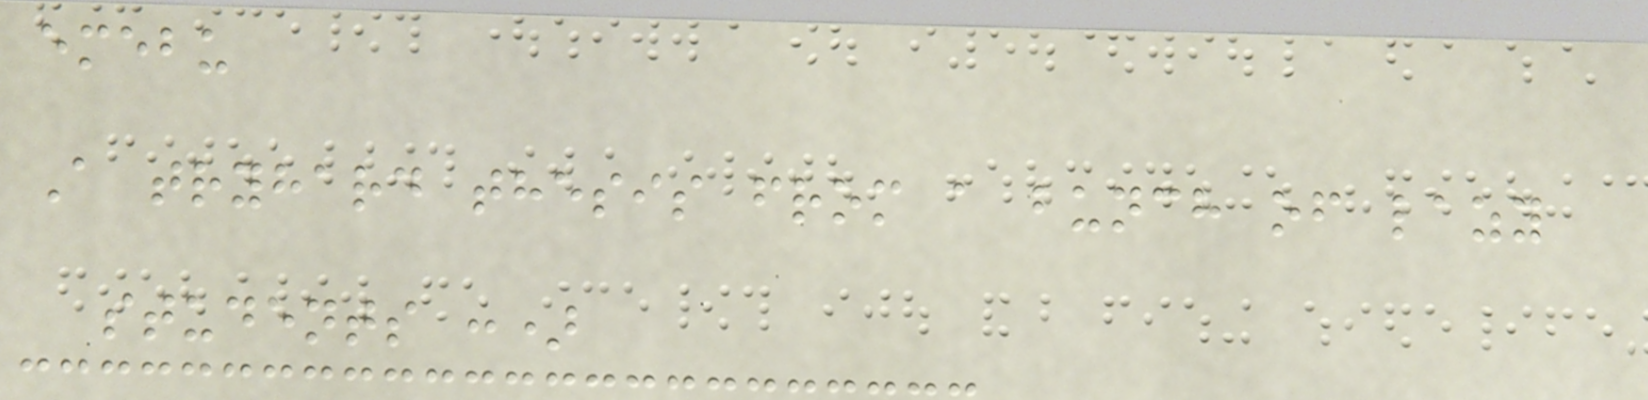emebu
A tryhard thesis from a bunch of lazy
students :)
